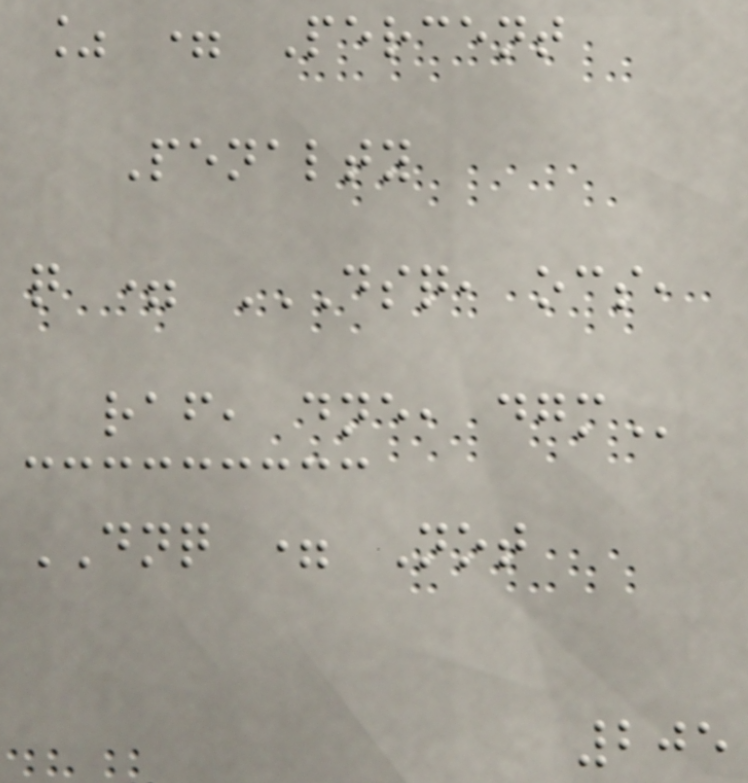% = Percent
Penalty
q = DSQ, OCS,
RAF, DNE, DGM
DNQ = Not
205
